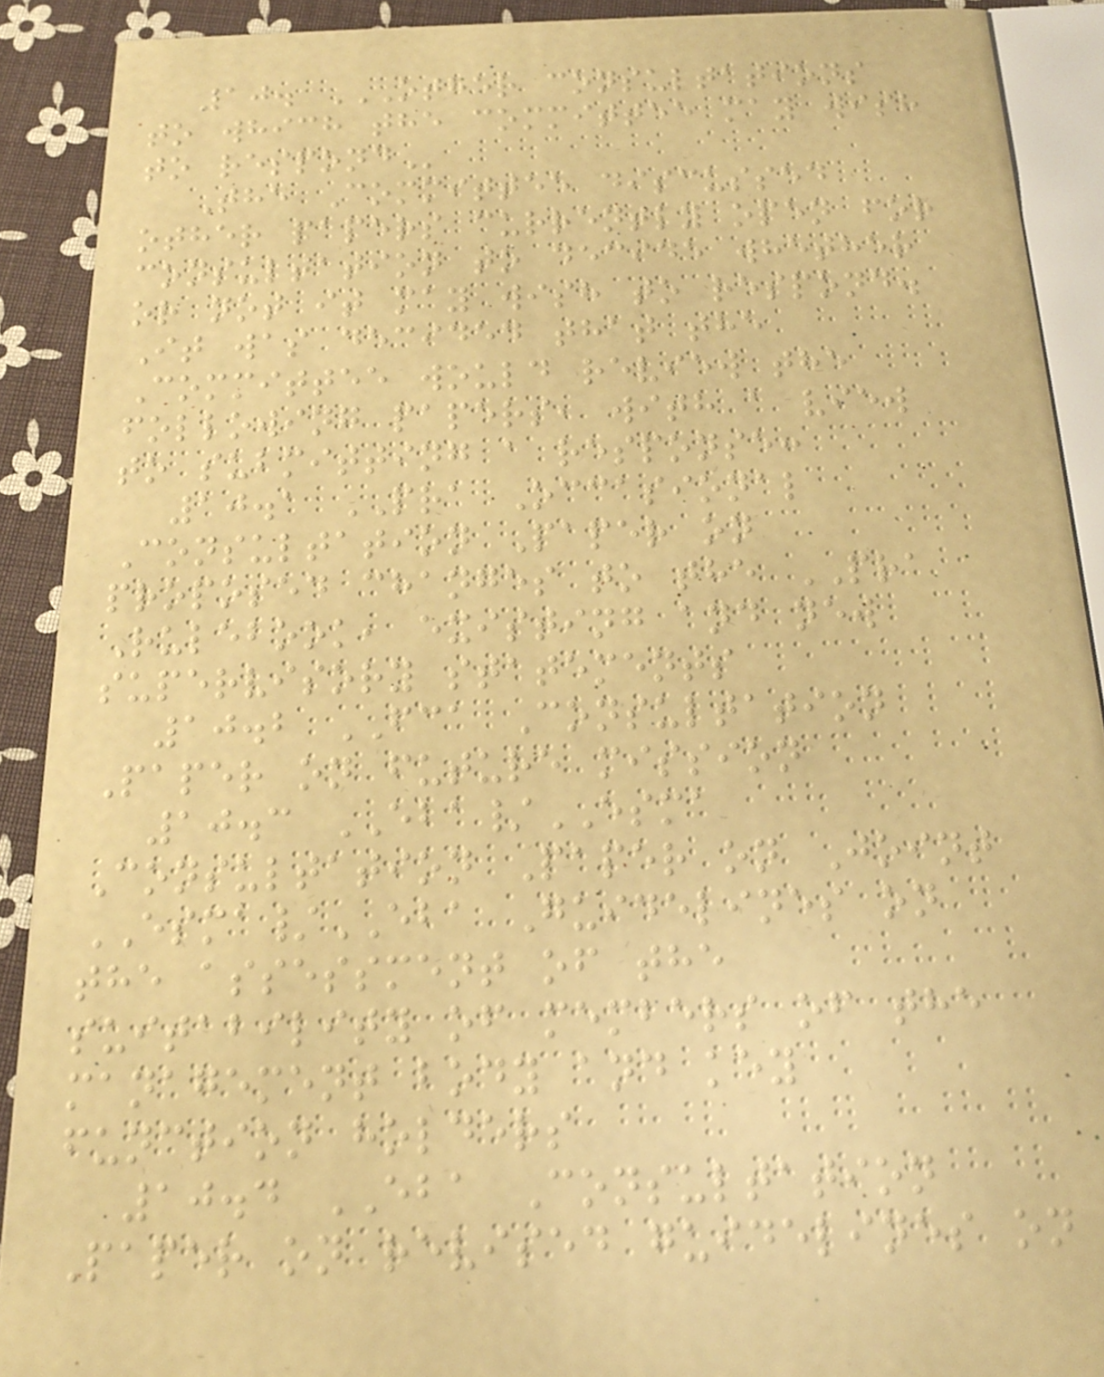10. OTHER CONSULTATIONS
TO WHICH THE COMMITTEE MAY WISH
TO RESPOND
The Committee discussed
other papers currently open for
consultation to decide whether
or not it may wish to respond.
It was decided that the
Committee would review the
following papers, with a view
to submitting a response:
10.1 PRA Occasional
Consultation Paper on
proposed changes to the PRA
Rulebook, existing and new
supervisory statements
10.2 FCA Consultation
Paper on future mission
10.3 EBA/ESMA
Consultation Paper on Joint
ESMA/EBA Guidelines on
the assessment of the
suitability of members of the
management body and key
function holders
10.4 EBA Consultation
Paper on revised guidelines on
